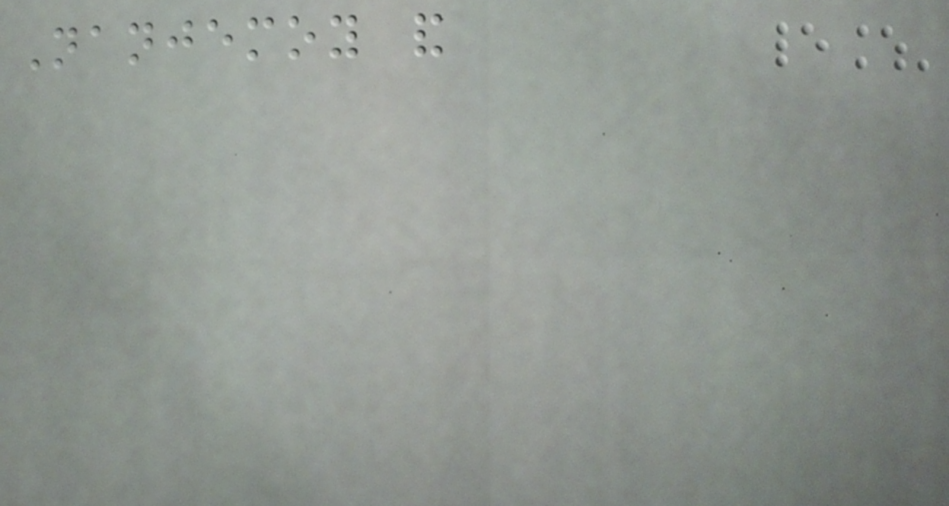Nanjemoy and
